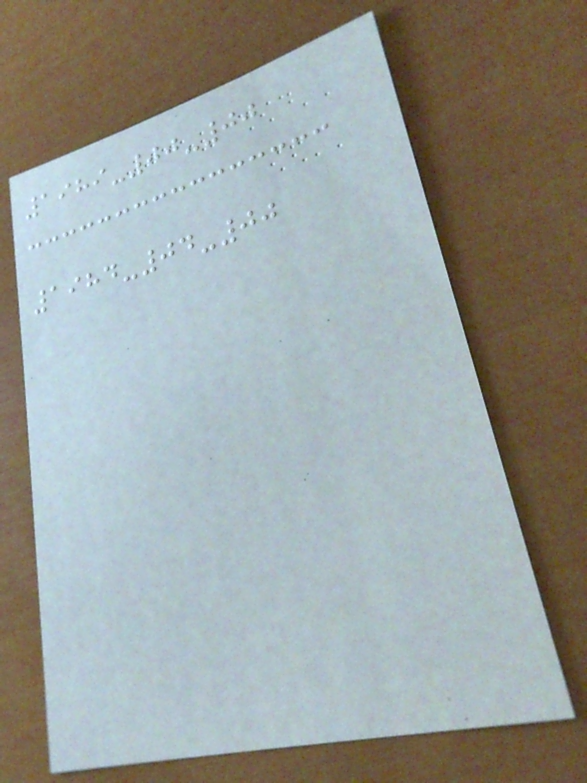1989-00-00
1984-04-00
